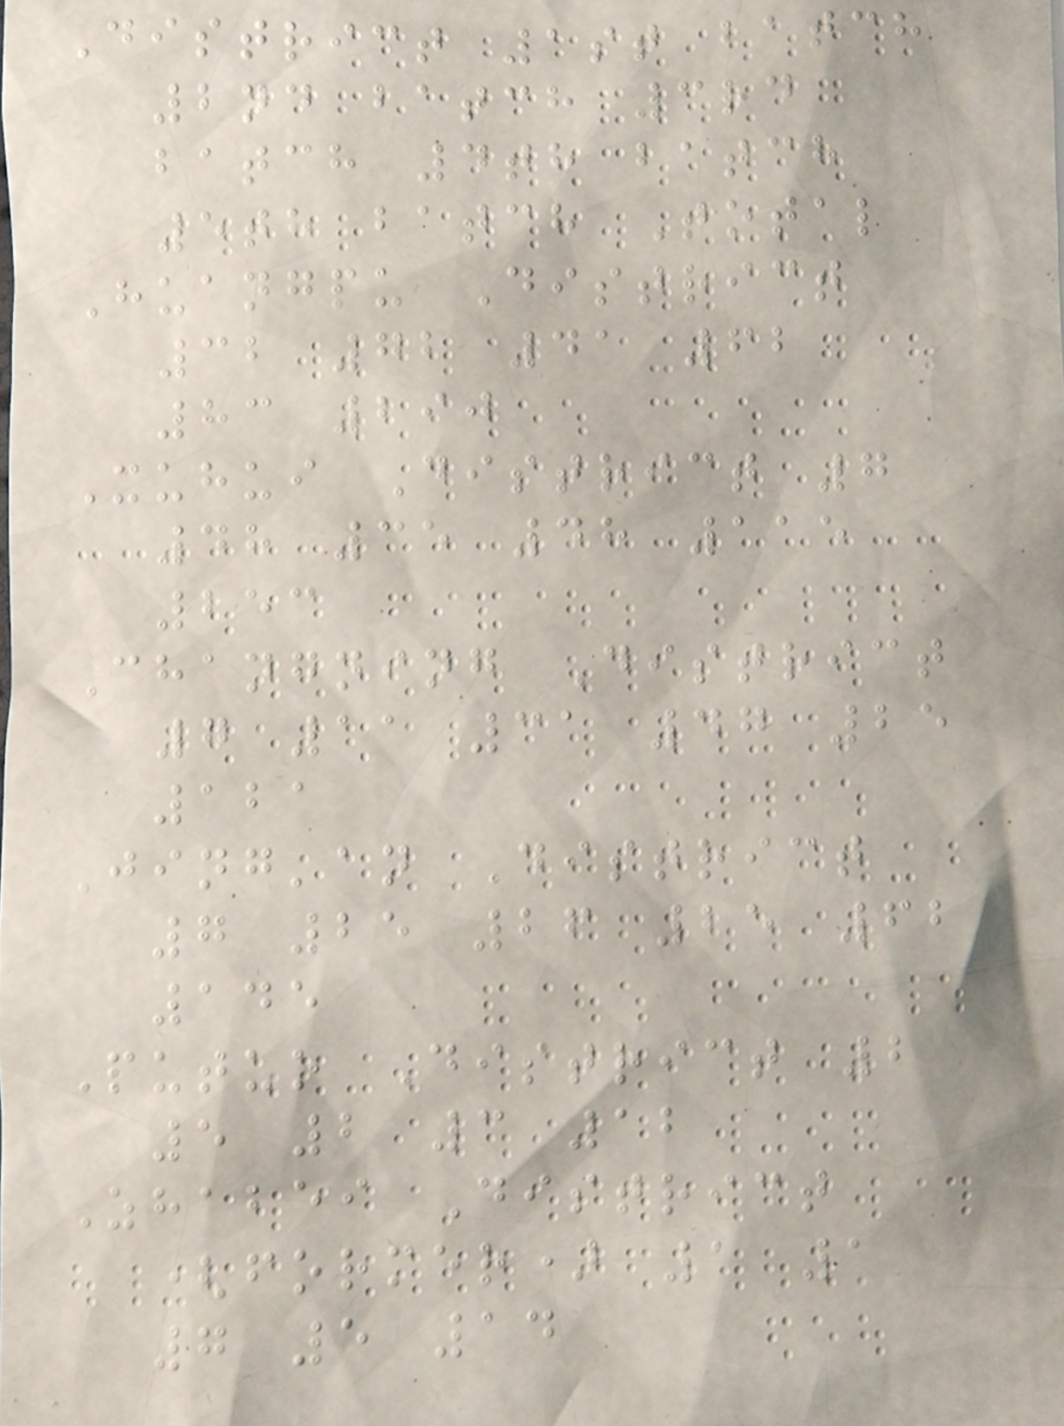District 1st batch
2nd batch 3rd
batch 4th batch
5th batch Total
Huangpu District
32 72 41 62
83 290
Xuhui District 7
48 35 48 115
253
Changning District
7 11 31 47 25
121
Jing'an District
7 25 26 25 62
145
Putuo District 2
5 2 3 12
Zhabei District
(former) 1 1
7 5 14
